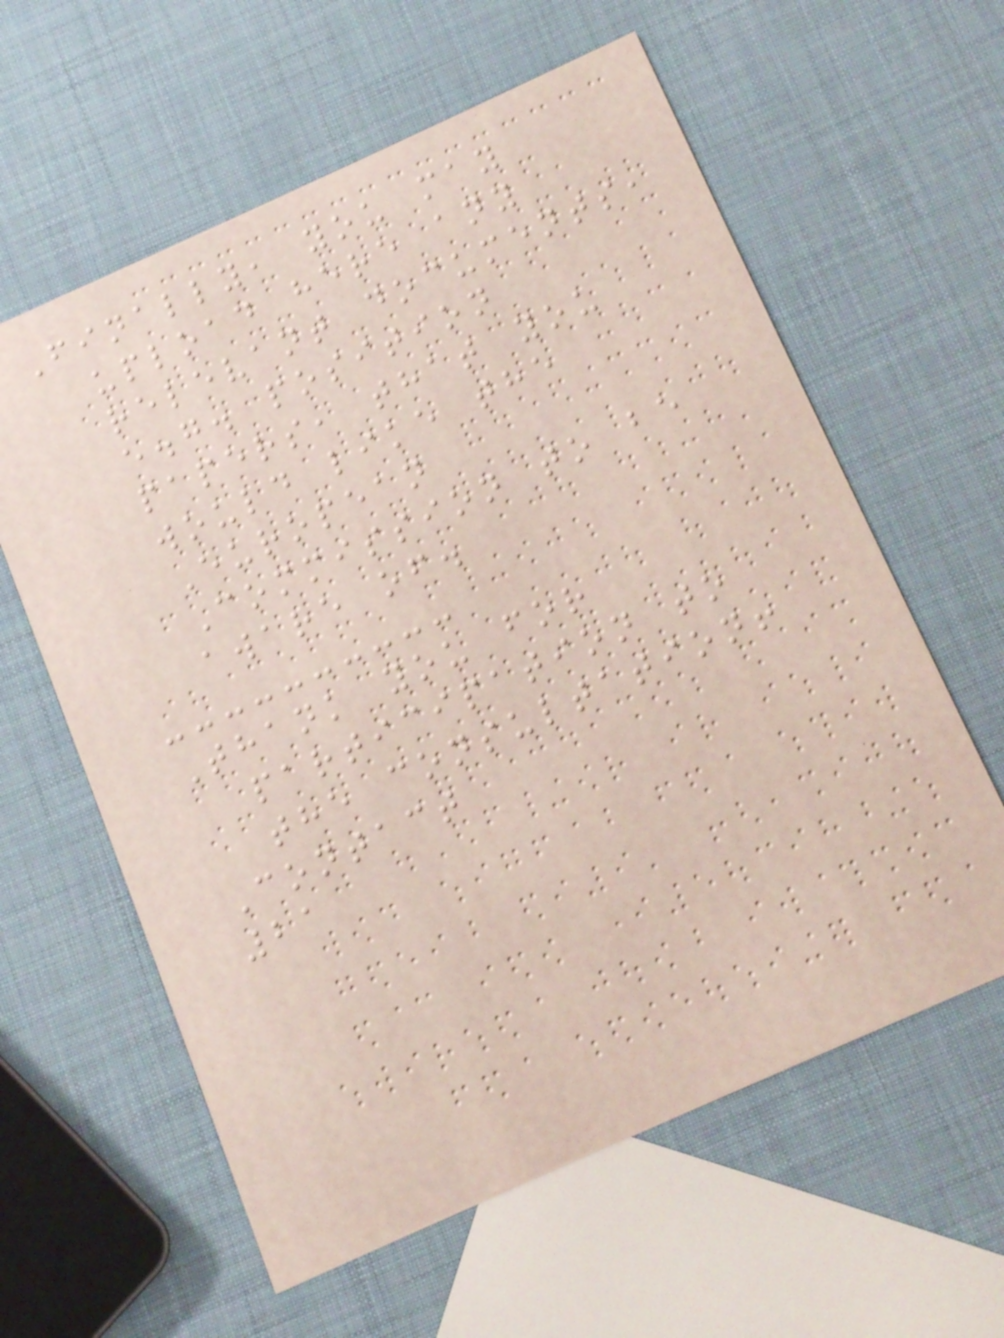Finally, you may
upload here any
relevant documents,
e.g. position
papers, that you
would like the
European
Commission to be
aware of.
Thank you for
participation to
the consultation!
Contact
21
